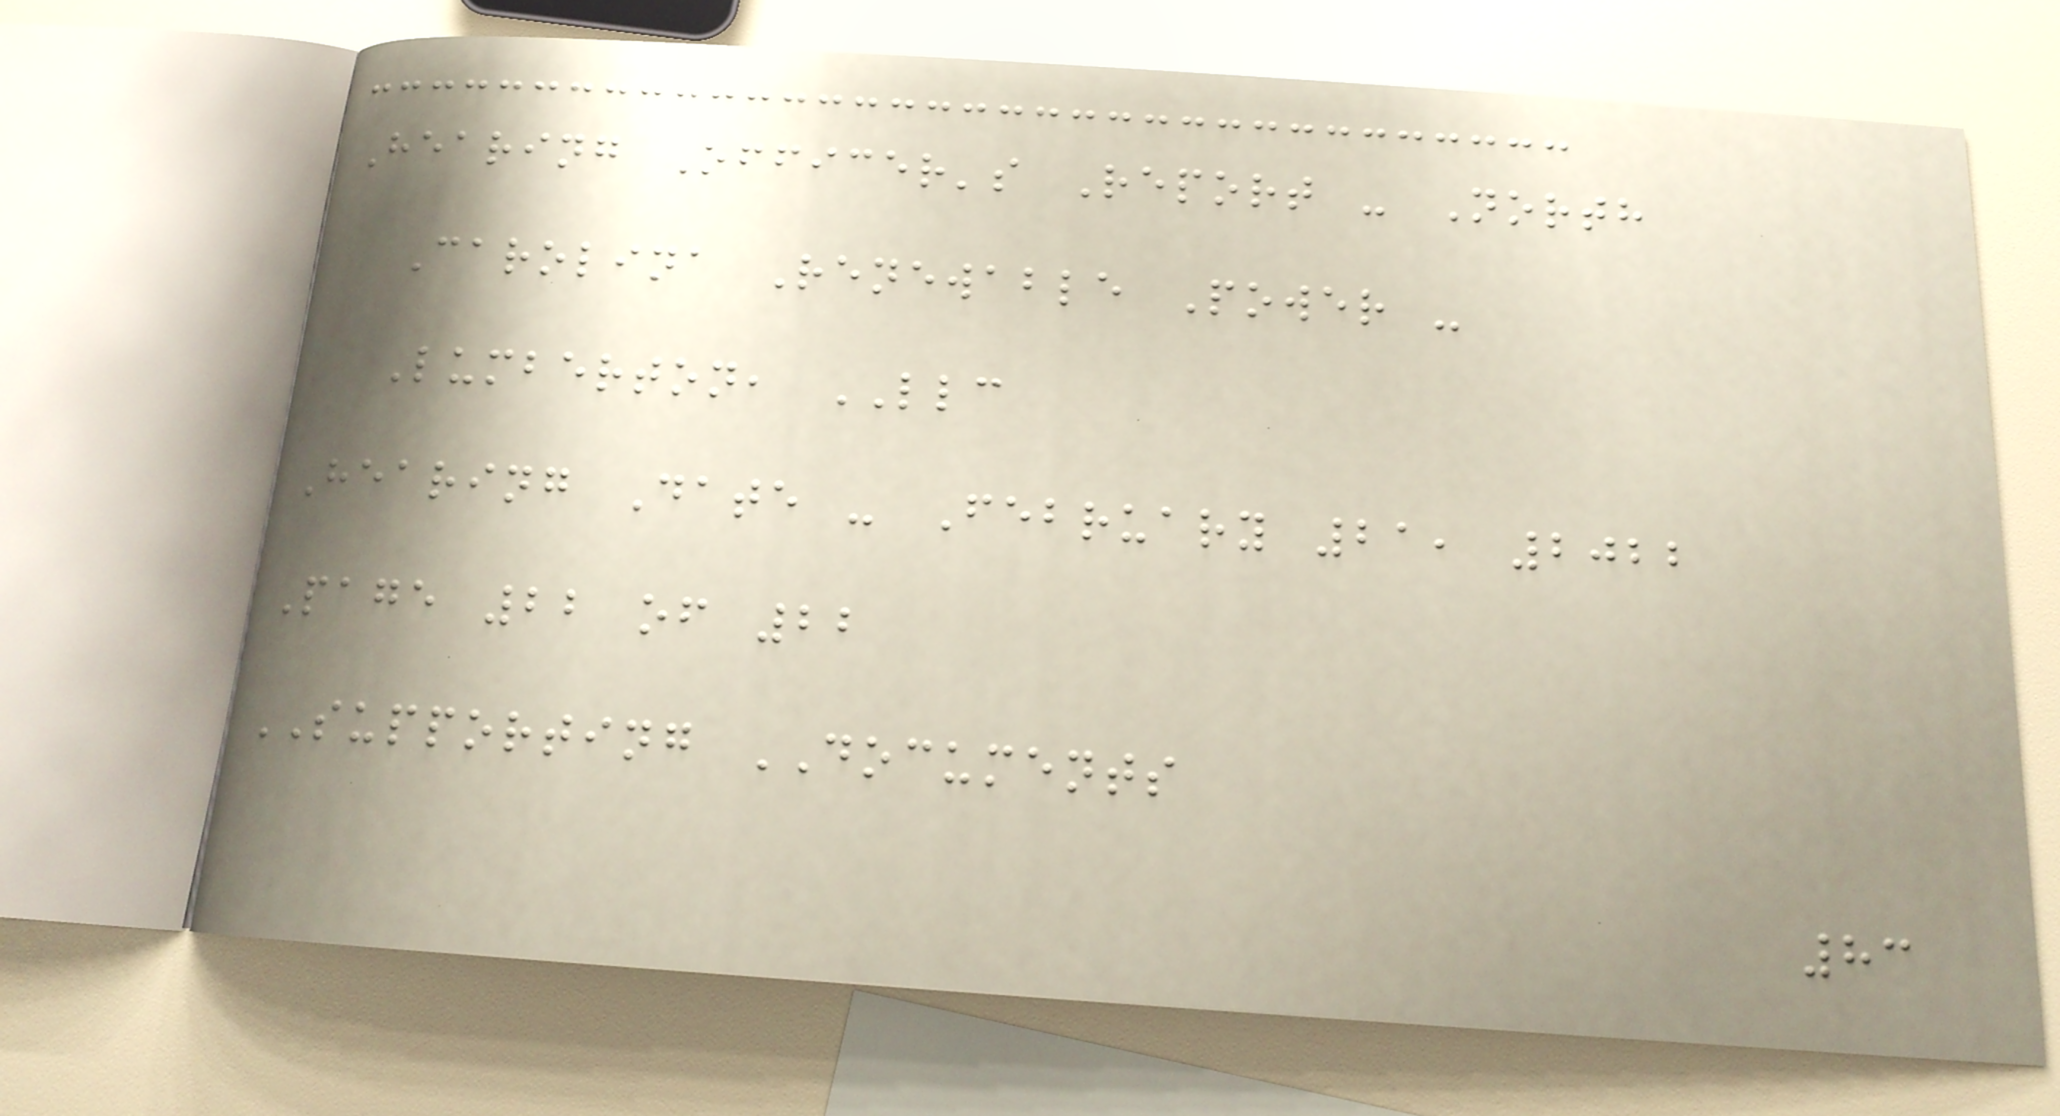Hearing Officer's Report - North
Carolina Renewable Power -
Lumberton, LLC
Hearing Date - February 21, 2022
Page 22 of 22
SUPPORTING DOCUMENTS
83
